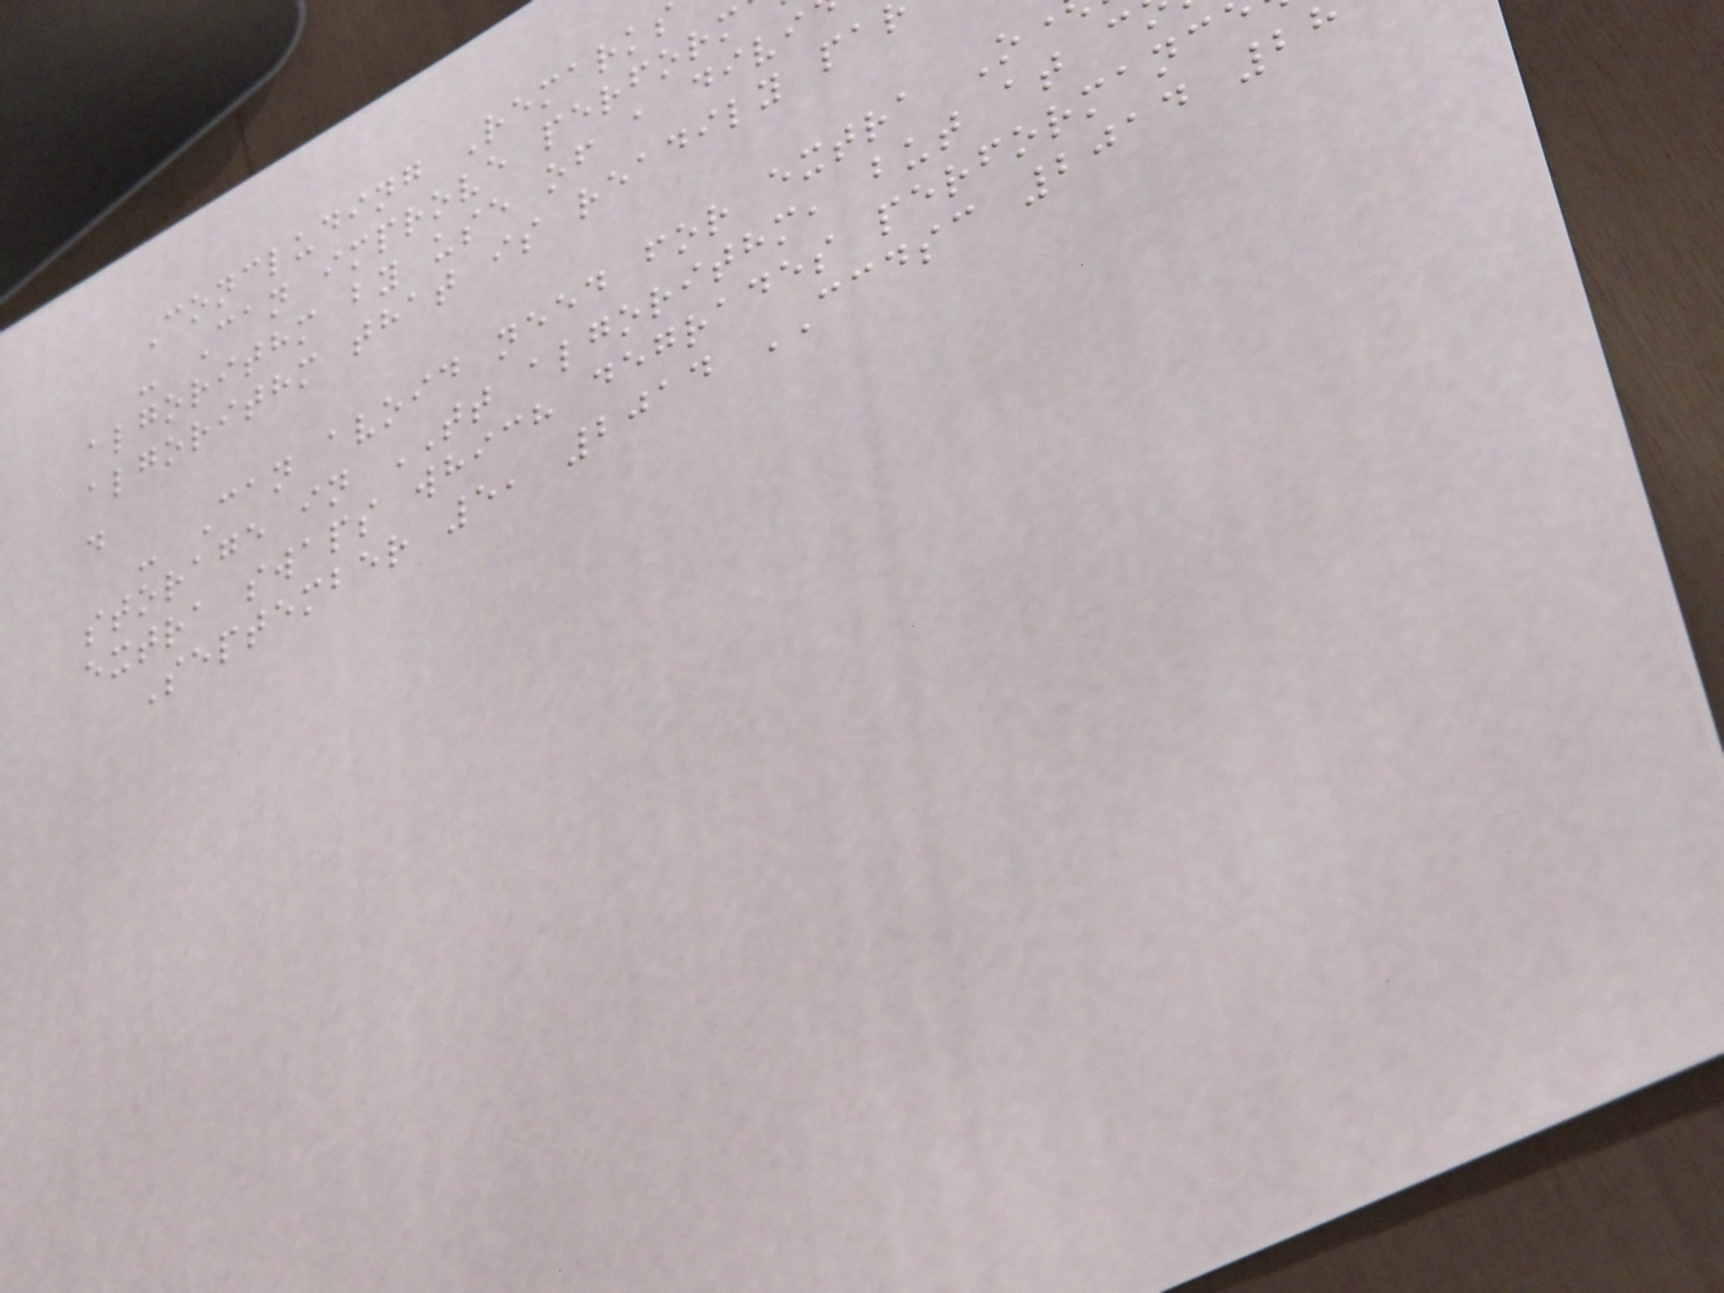Concluding Remarks
- Can improve perform
algorithm by use of a divi
algorithm that is readily pa
.
- Can avoid need for extra O
storage in TT algorithm, but at c
extra swaps which degrades performanc
September 5, 2014 CCDSC 2014 2
